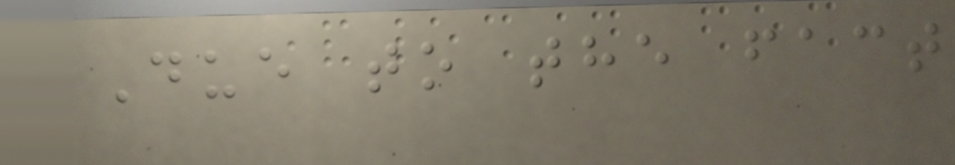Due to the fact
